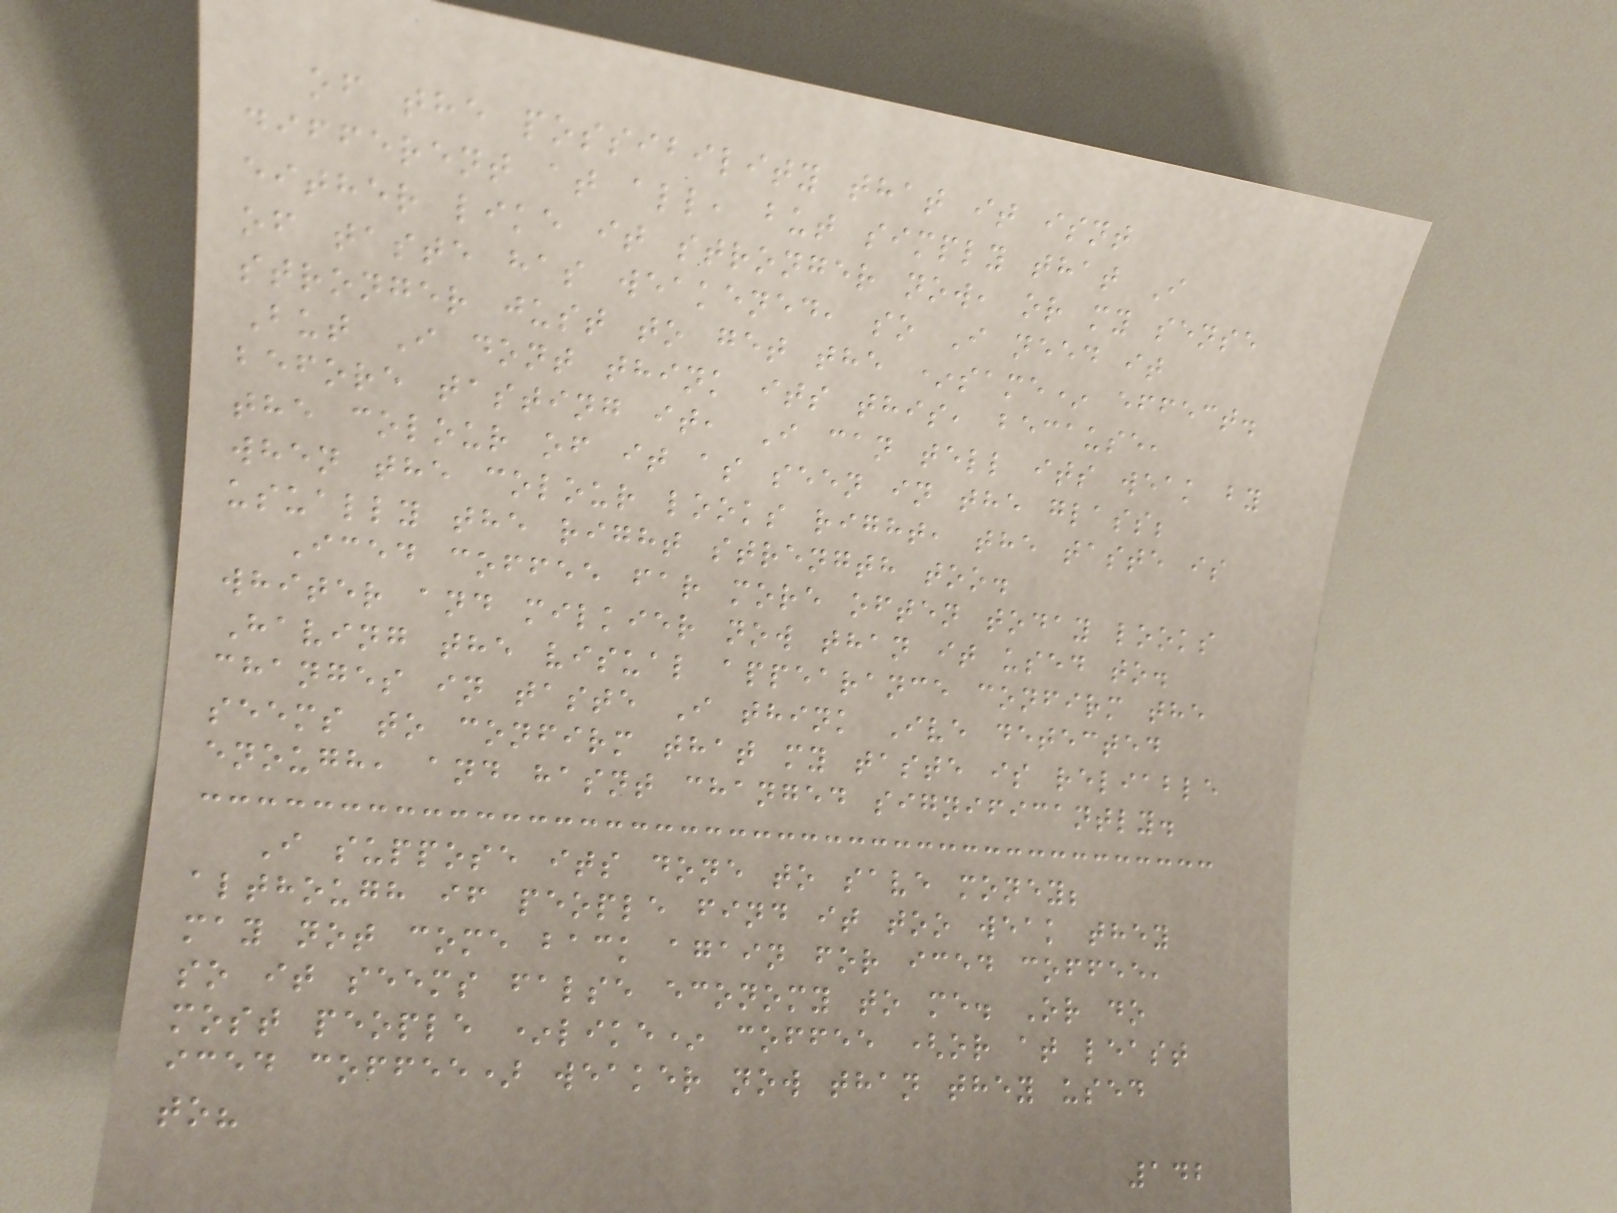of the possibility that it isnt
different at all, but simply that I
either like it stronger now, or my sense
of taste has weakened, so I need it
stronger just to get the *same* effect.
But I dont think its this, because,
before tasting it, I can tell its weak by
the colour of it as seen in the glass;
when the colour looks right, the taste is
usually the right strength too.
Iced coffee far more often today looks
whiter and milkier now than it used to.
Having the visual appearance confirm the
changes in taste I think Ive detected
seems to confirm that my taste is reliable
enough, and hasnt changed significantly.
I suppose its done to save money;
although if people find it too weak they
may not come back again for iced coffee,
so it seems false economy to me. Or do
most people *like* coffee (or at least
iced coffee) weaker now than they used
to?
142
